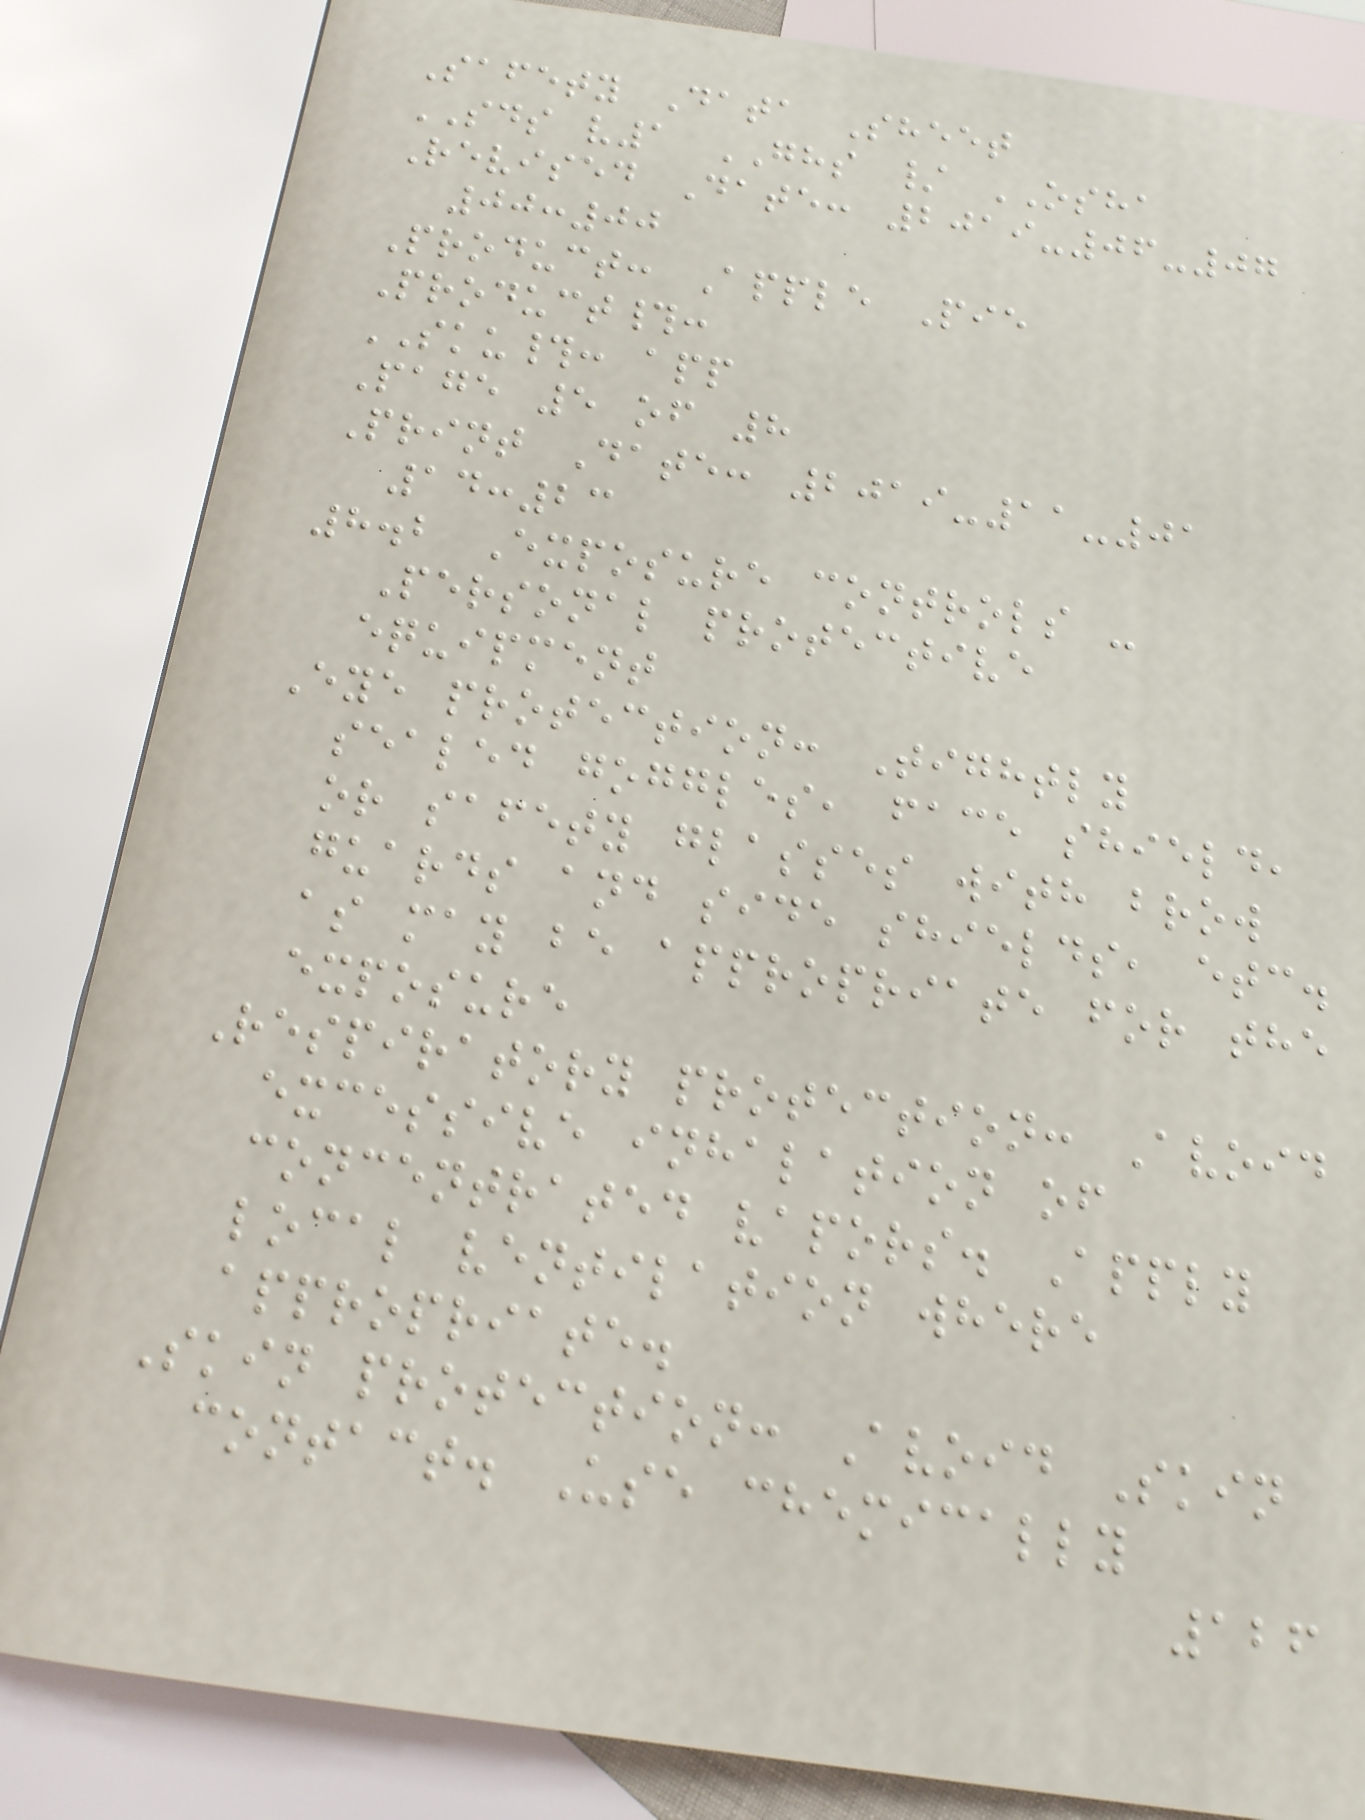Safety Data Sheet
SDS v1 GHS / OSHA
Revised Date: 2019-06-07
00:00
Product: Apple Pie
Product#:
SKU#: app
Page 5 of 8
Print Date: 2019-11-01
14:23
8.2 Exposure controls -
Personal protective
equipment
Eye protection: Tightly
sealed goggles, face shield,
or safety glasses with brow
guards and side shields, etc.
as may be appropriate for the
exposure
Respiratory protection: Avoid
excessive inhalation of
concentrated vapors. Apply
local ventilation where
appropriate.
Skin protection: Avoid Skin
contact. Use chemically
126
